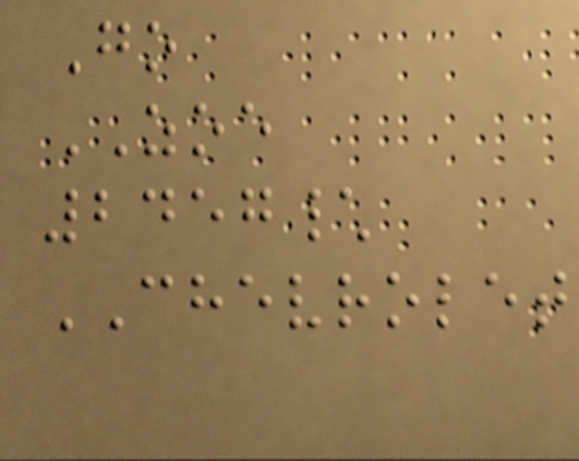Go
ZOE
2457\
CHEVROLET
